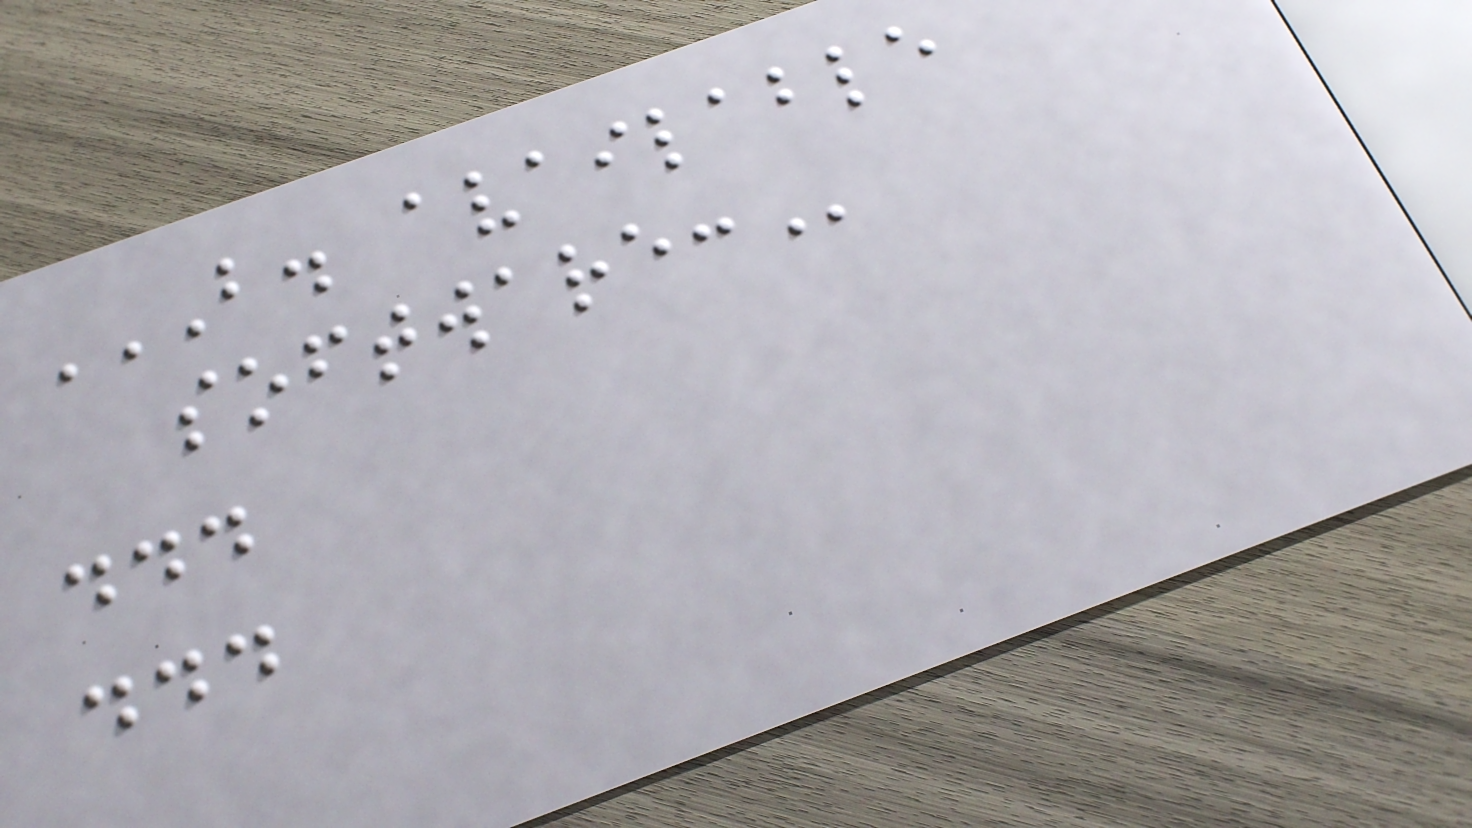B. AVAILABLE
SOFTWARE:
...
...
